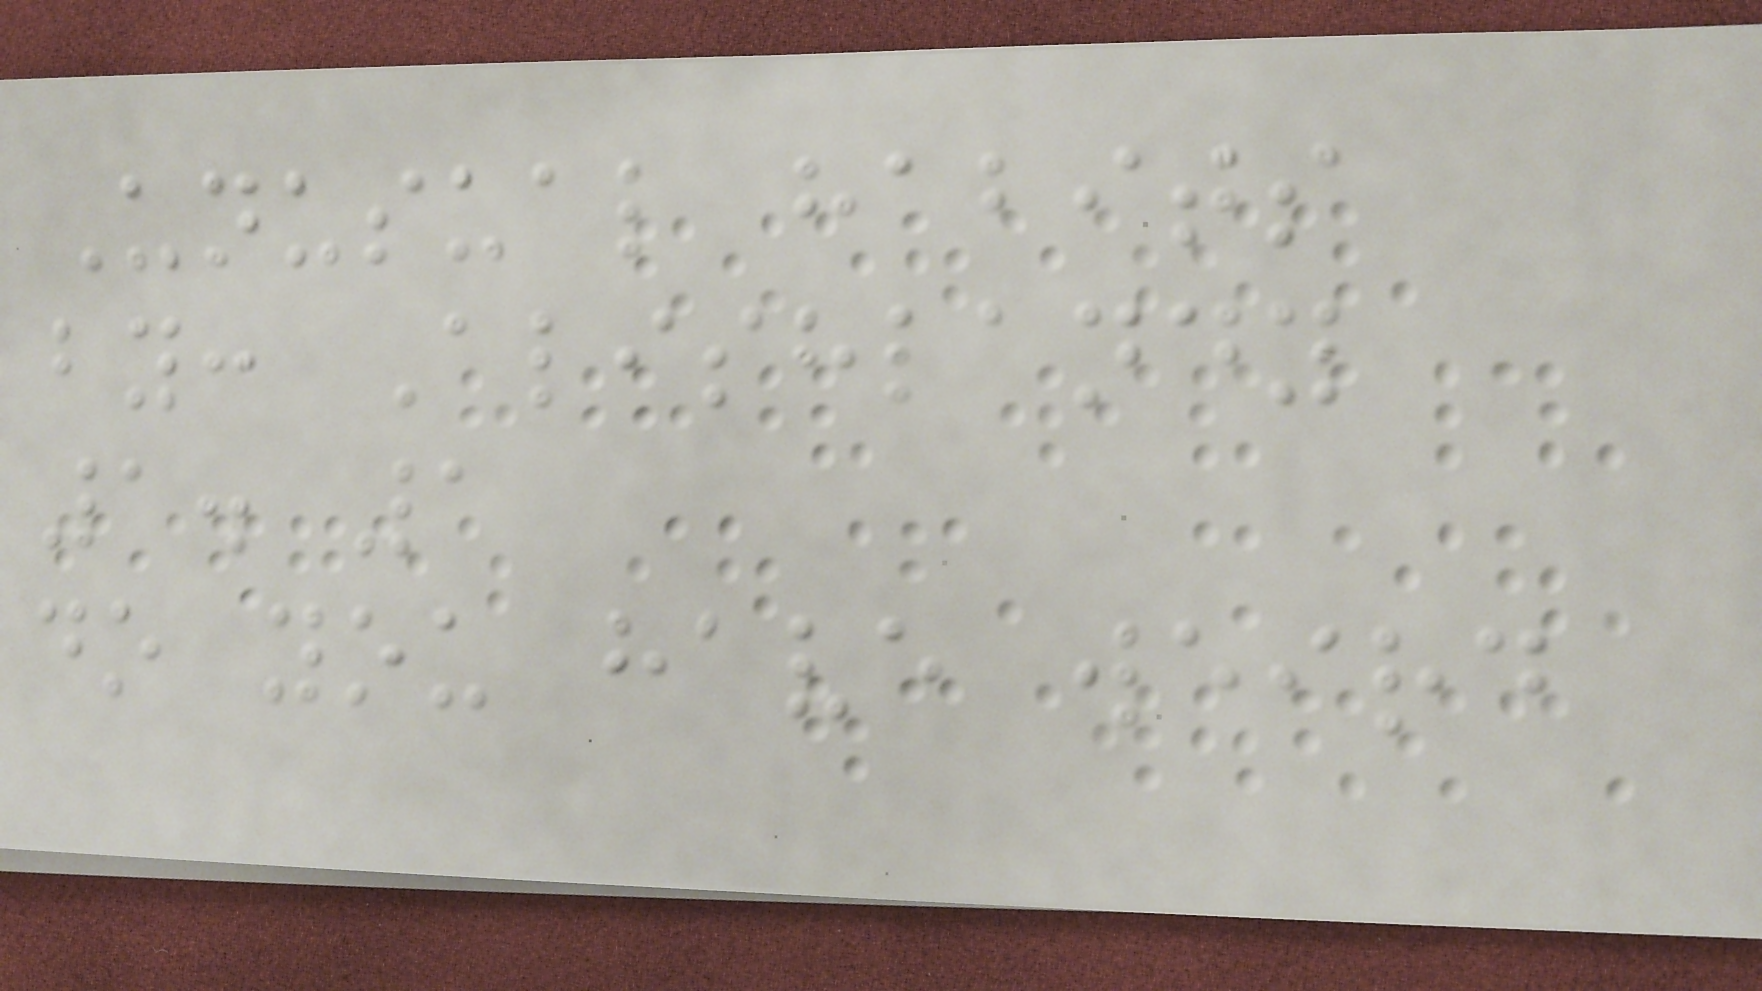Unusual habits
by: Alishlandy
1. 1
do you have weird
